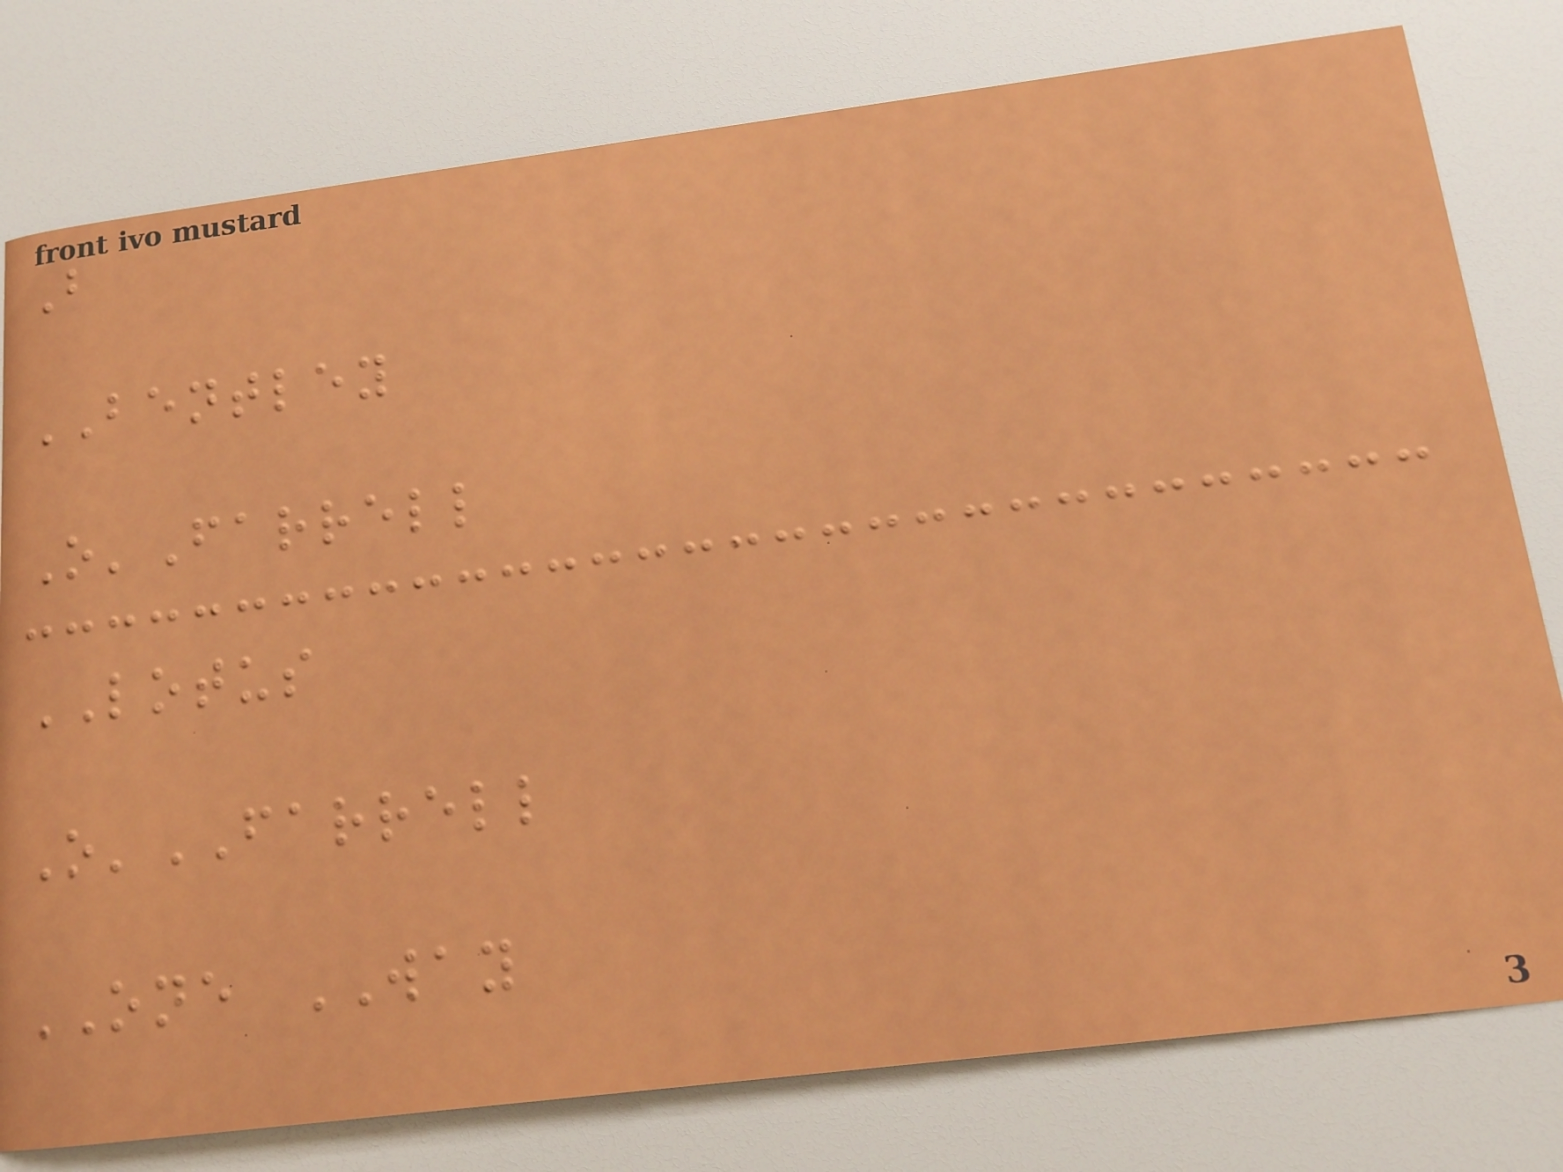B
BENTLEY
O'Farrell
LOTUS
O'FARRELL
ONE WAY
